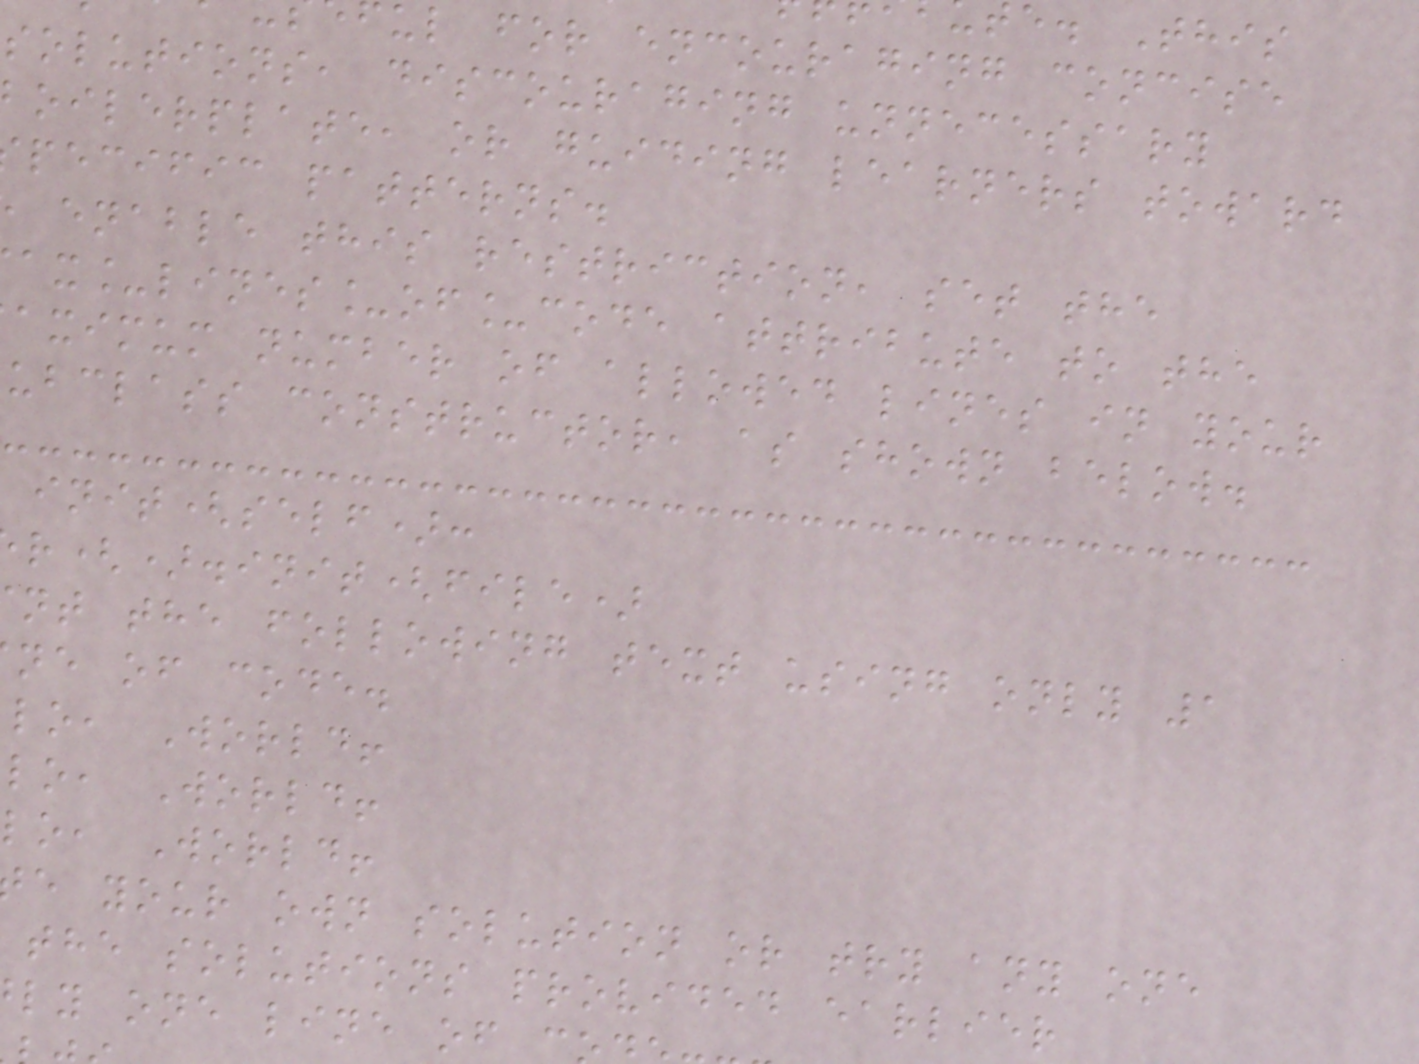ul for encouraging concise
solutions, discouraging unnecessary
oilerplate, or guiding learners toward
pecific patterns.
enable this restriction, set the
ax_lines_of_code attribute to the
aximum number of allowed lines in your
ubclass constructor, as shown below.
init(self):
r().init(file)
nt the following text using only 1
ne of code.
lo, World!
lo, World!
lo, World!
e your own solution or try any one
the solutions provided earlier
ly one line of
